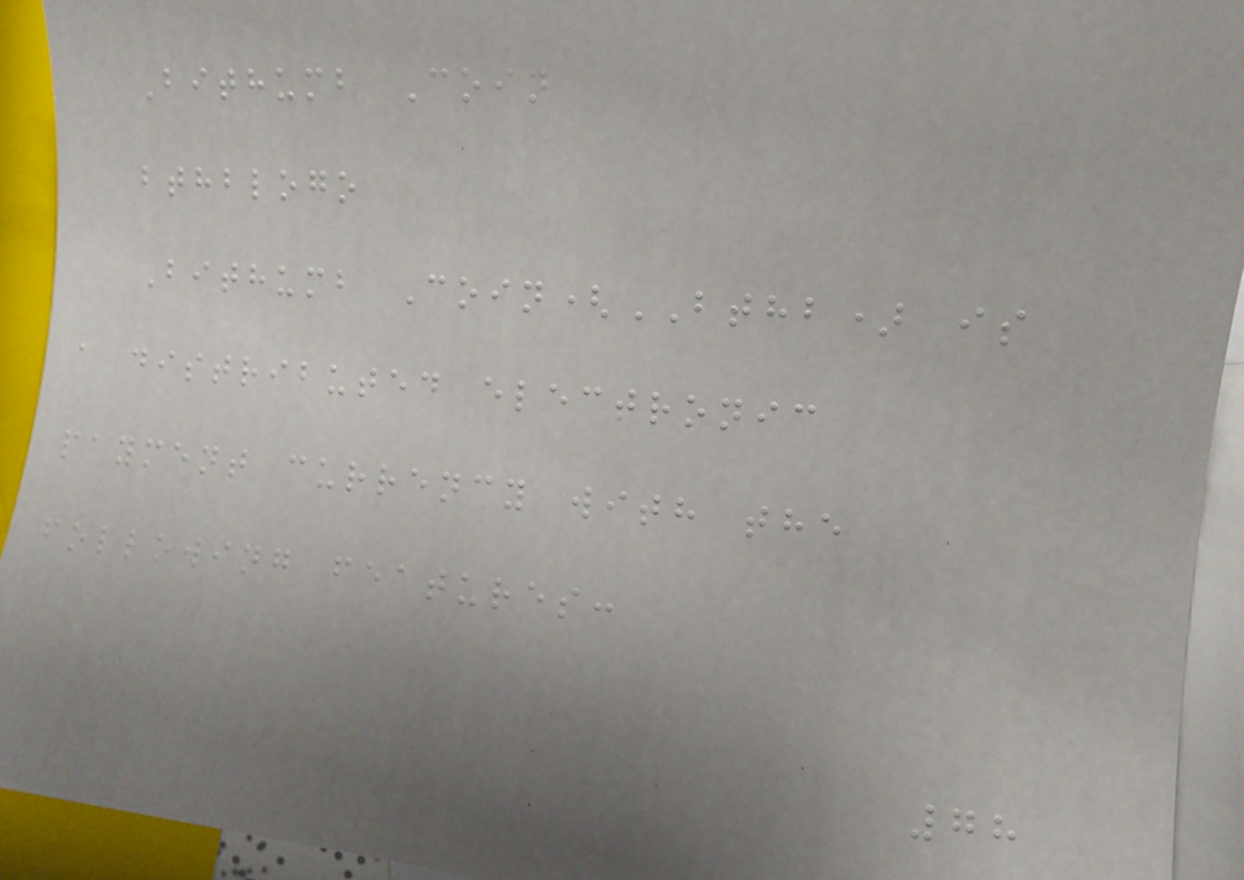Bithumb Coin
bthblogo
Bithumb Coin(BTHB) is
a distributed electronic
payment currency with the
following features:
78
